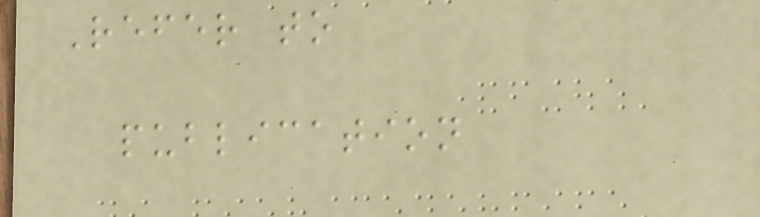Refer to
publication
